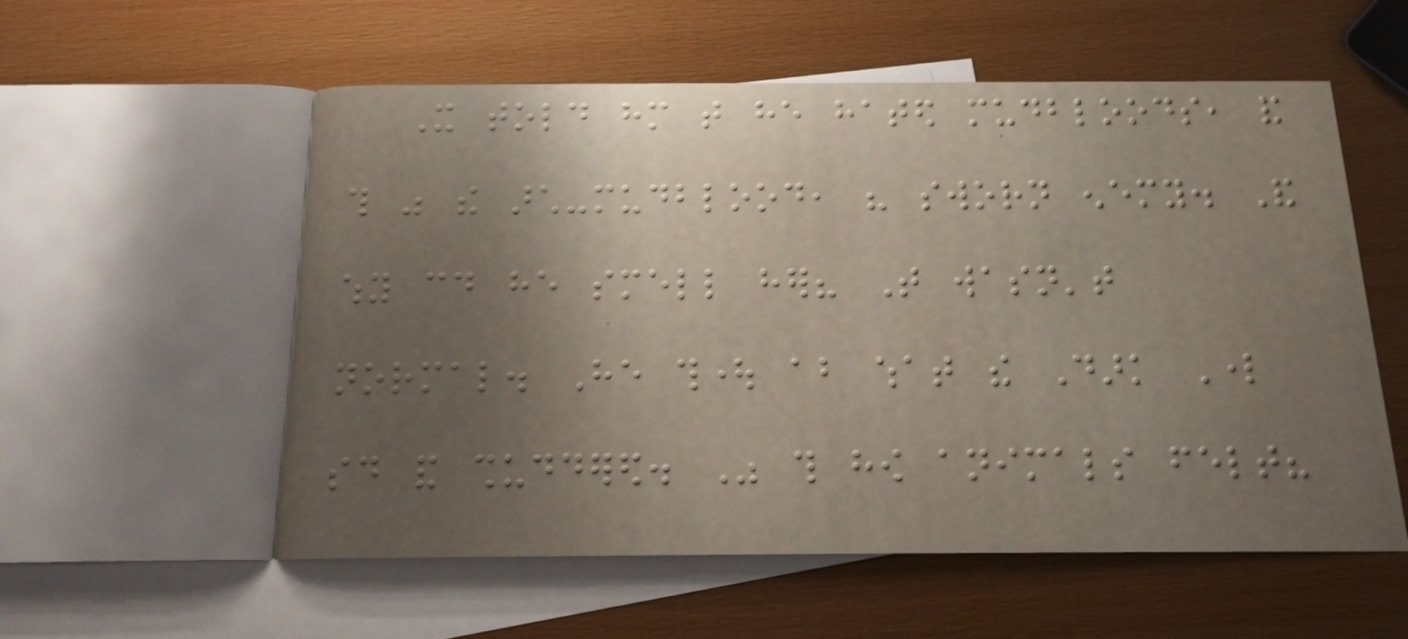It told him that he hated mudbloods, and
this was the arch-mudblood, his sworn enemy. And
why could he smell her? That wasn't
normal. He thought about what the Dark Lord
said and shuddered. Was this how animals felt?
